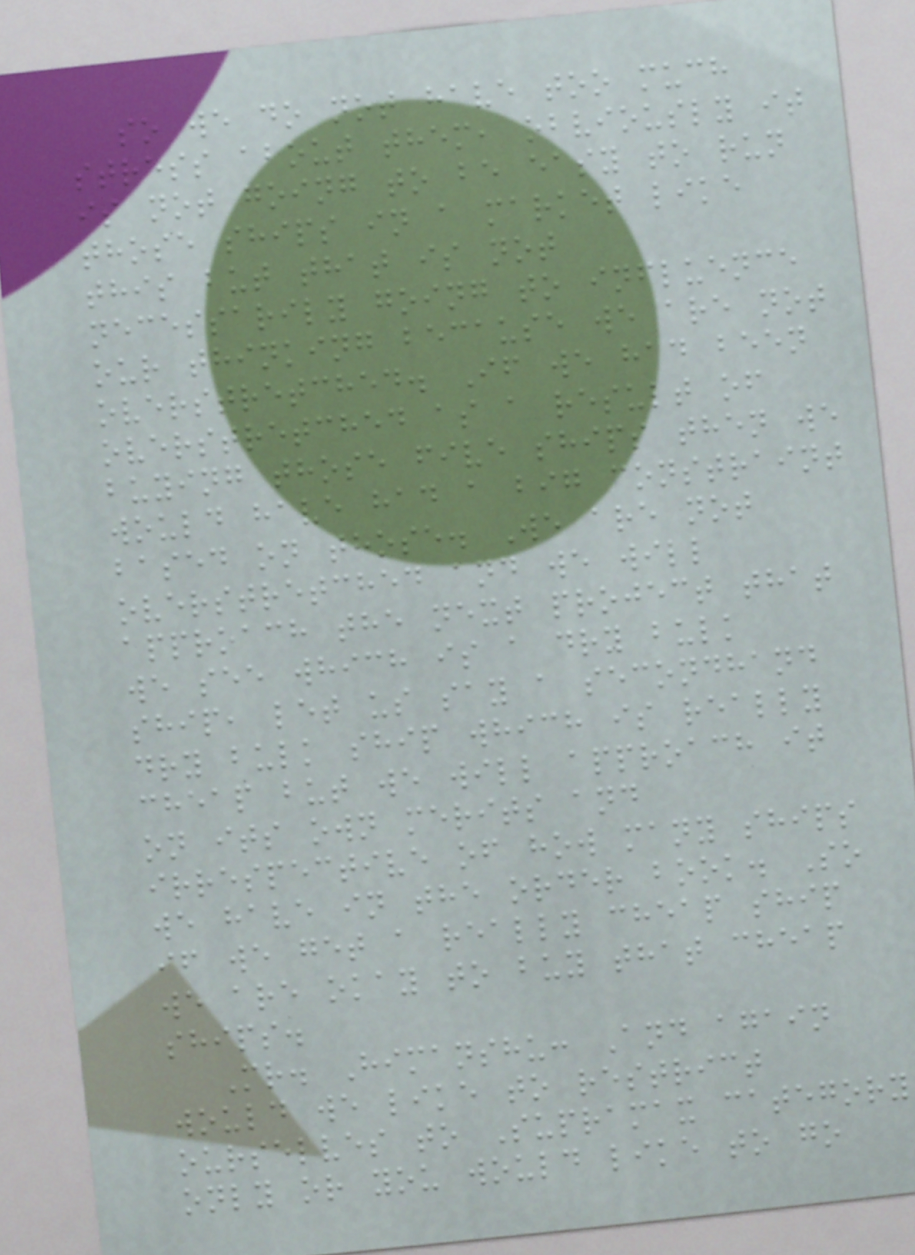so we do not have too much
stress about them, obviously it
is not going to be easy to run
those ships in a market like
this but that is not
necessarily going to influence
our thinking because we are not
overstretched. If we had been
overstretched as a result of
buying those five ships then we
would have had a big constraint
based on those. We are not
overstretched and we will
approach the next project that
we see which is a dry bulk
ship, let us say a secondhand
dry bulk ship which is really
cheap but we will approach it
on its own merits and
irrespective of how many ships
we have in the order book. So
if we get a really cheap ship
we are okay to buy that cheap
ships.
Mr. Himanshu: And again
would we like to restrict
ourselves to Supramax category
only or you would like to go
